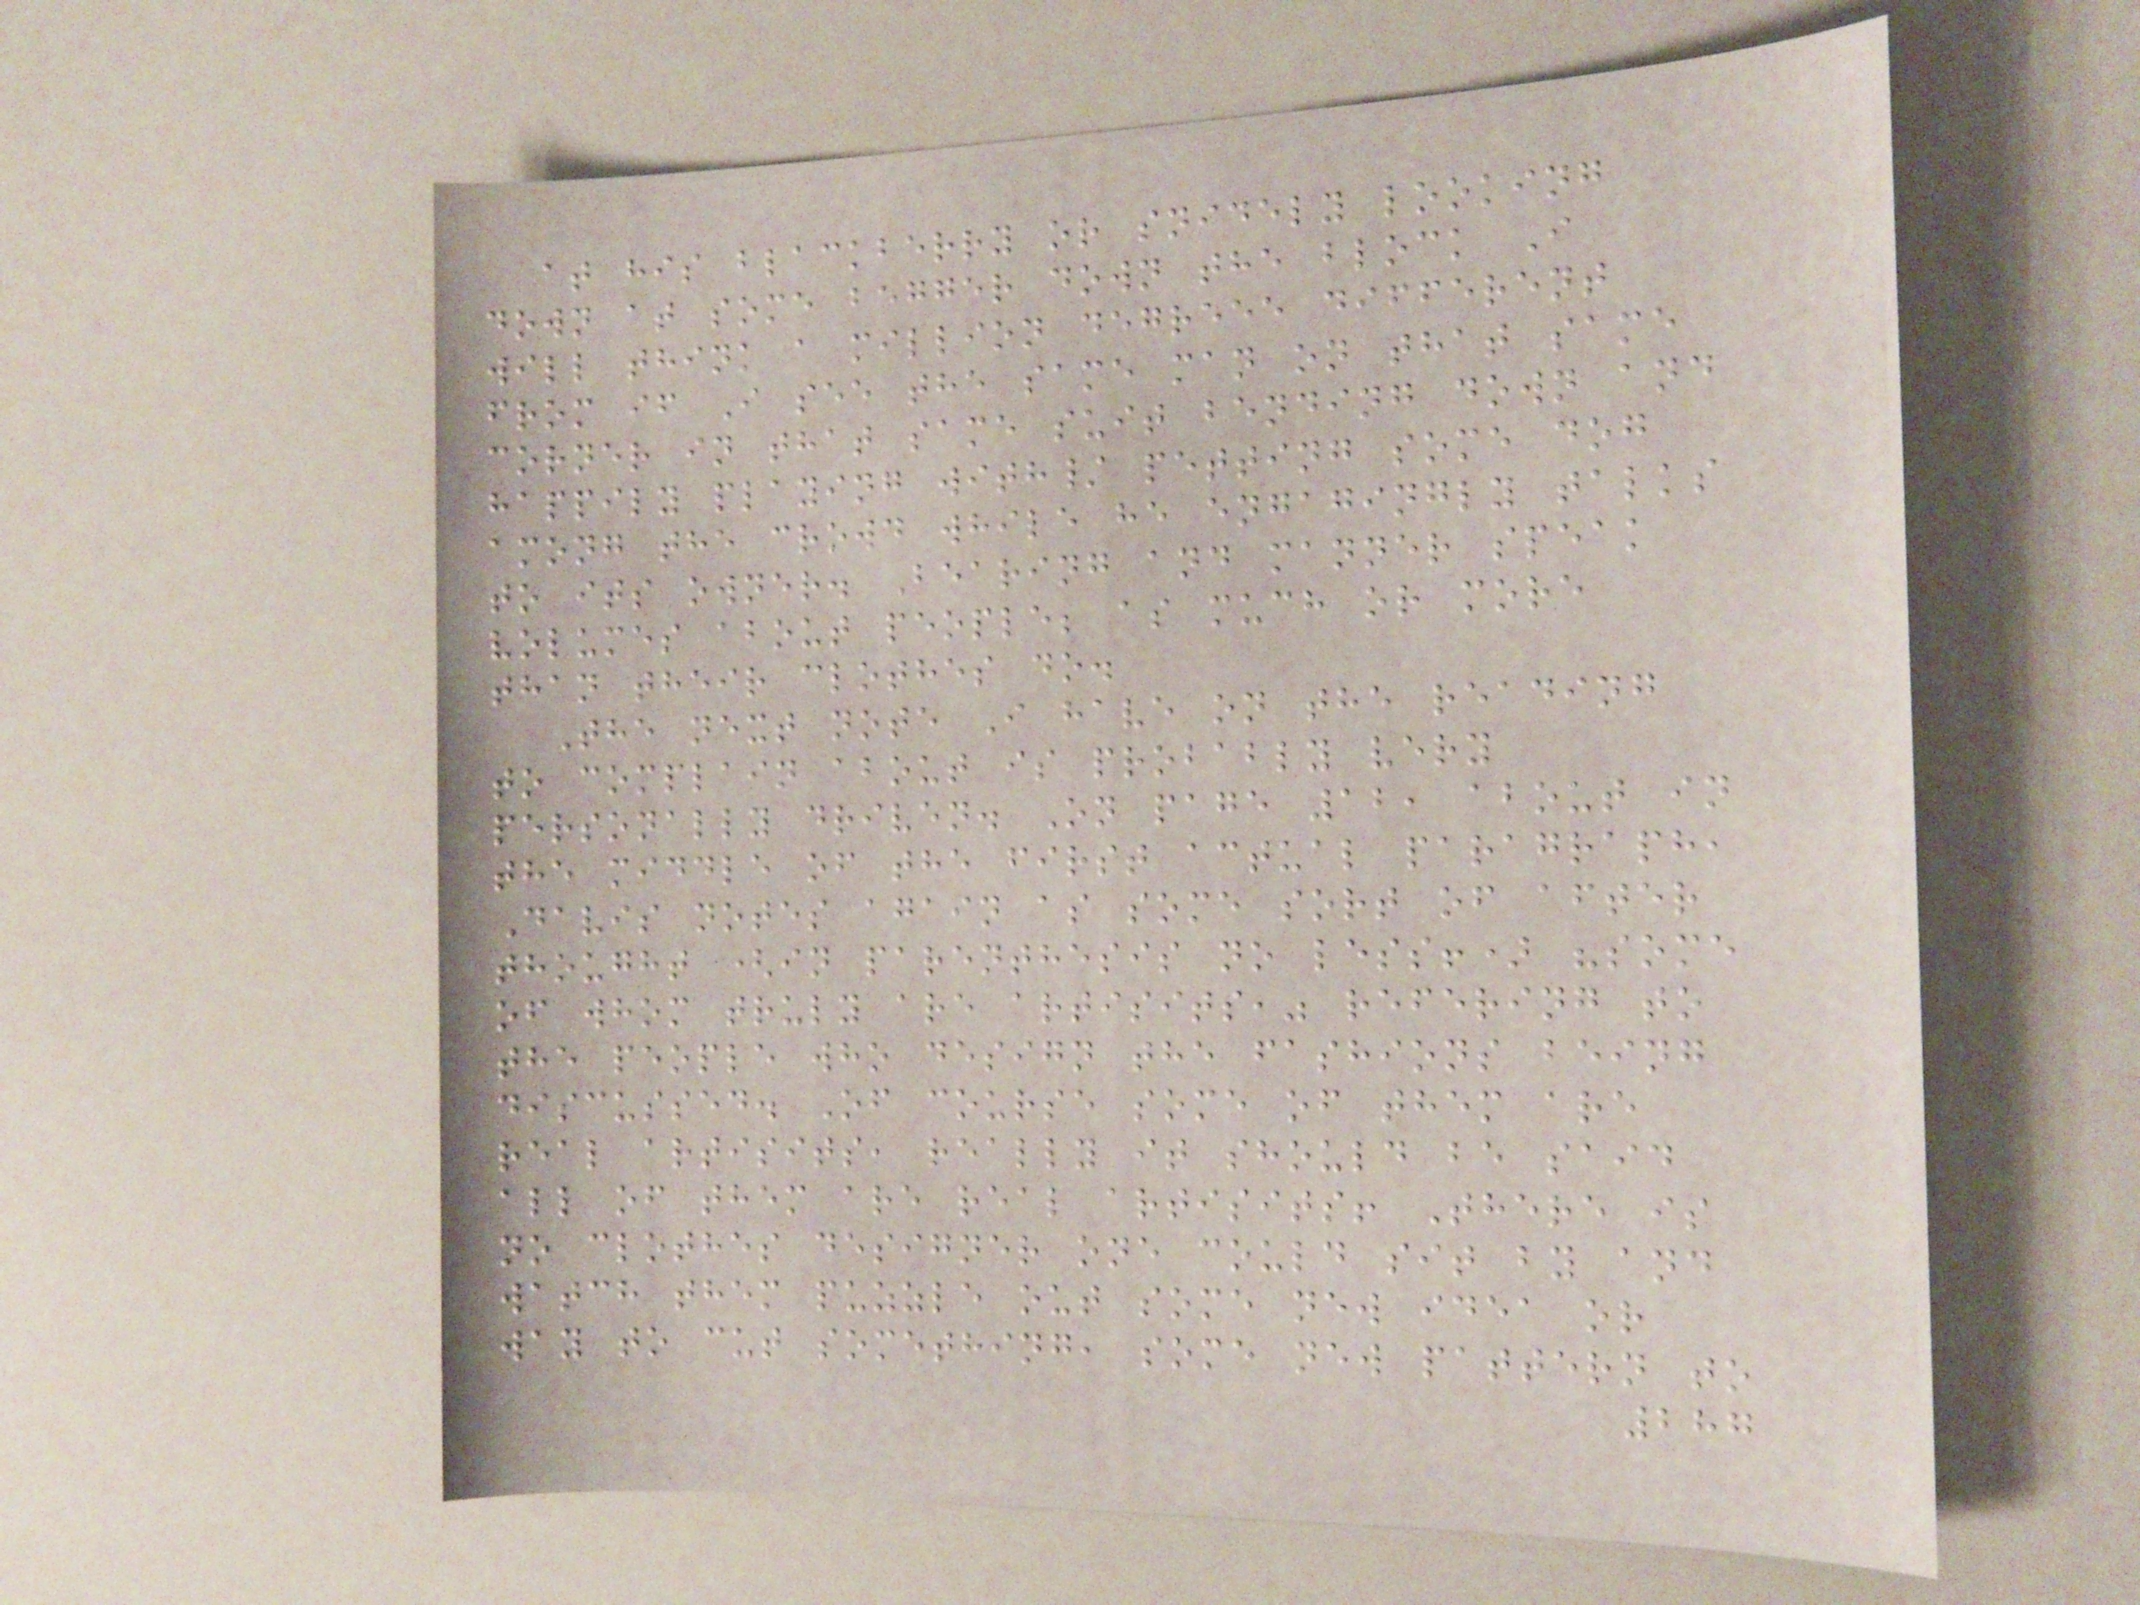at his blackberry or snidely looking
down at some begger down the block I
will think a million degreee different
from if I see the same man on that same
corner in that same suit bending down and
happily playing with/ petting some dog
among the crowd while he engagingly talks
to its owner. Bearing and manner speak
volumes about people; as much or more
than their clothes do.
The next note I have on the reading
to complain about is probably very
personally driven. On page 12, about in
the middle of the first actual paragraph,
Davis notes again as some sort of after
thought (in parenthesis no less!) "some
of whom truly are artisits," refering to
the people who design the fashions being
discussed. Of course some of them are
real artisits, really it should be said
all of them are real artisits! There is
no clothes designer one could sit by and
watch them puzzle out some new idea or
way to cut something, some new pattern to
287
